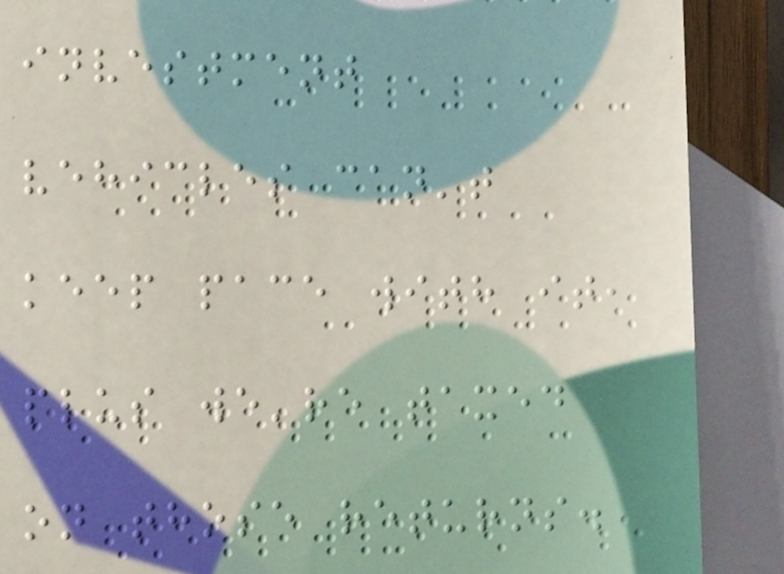investment
vehicles can't
keep pace with it,
plus we're taxed
on those returns.
